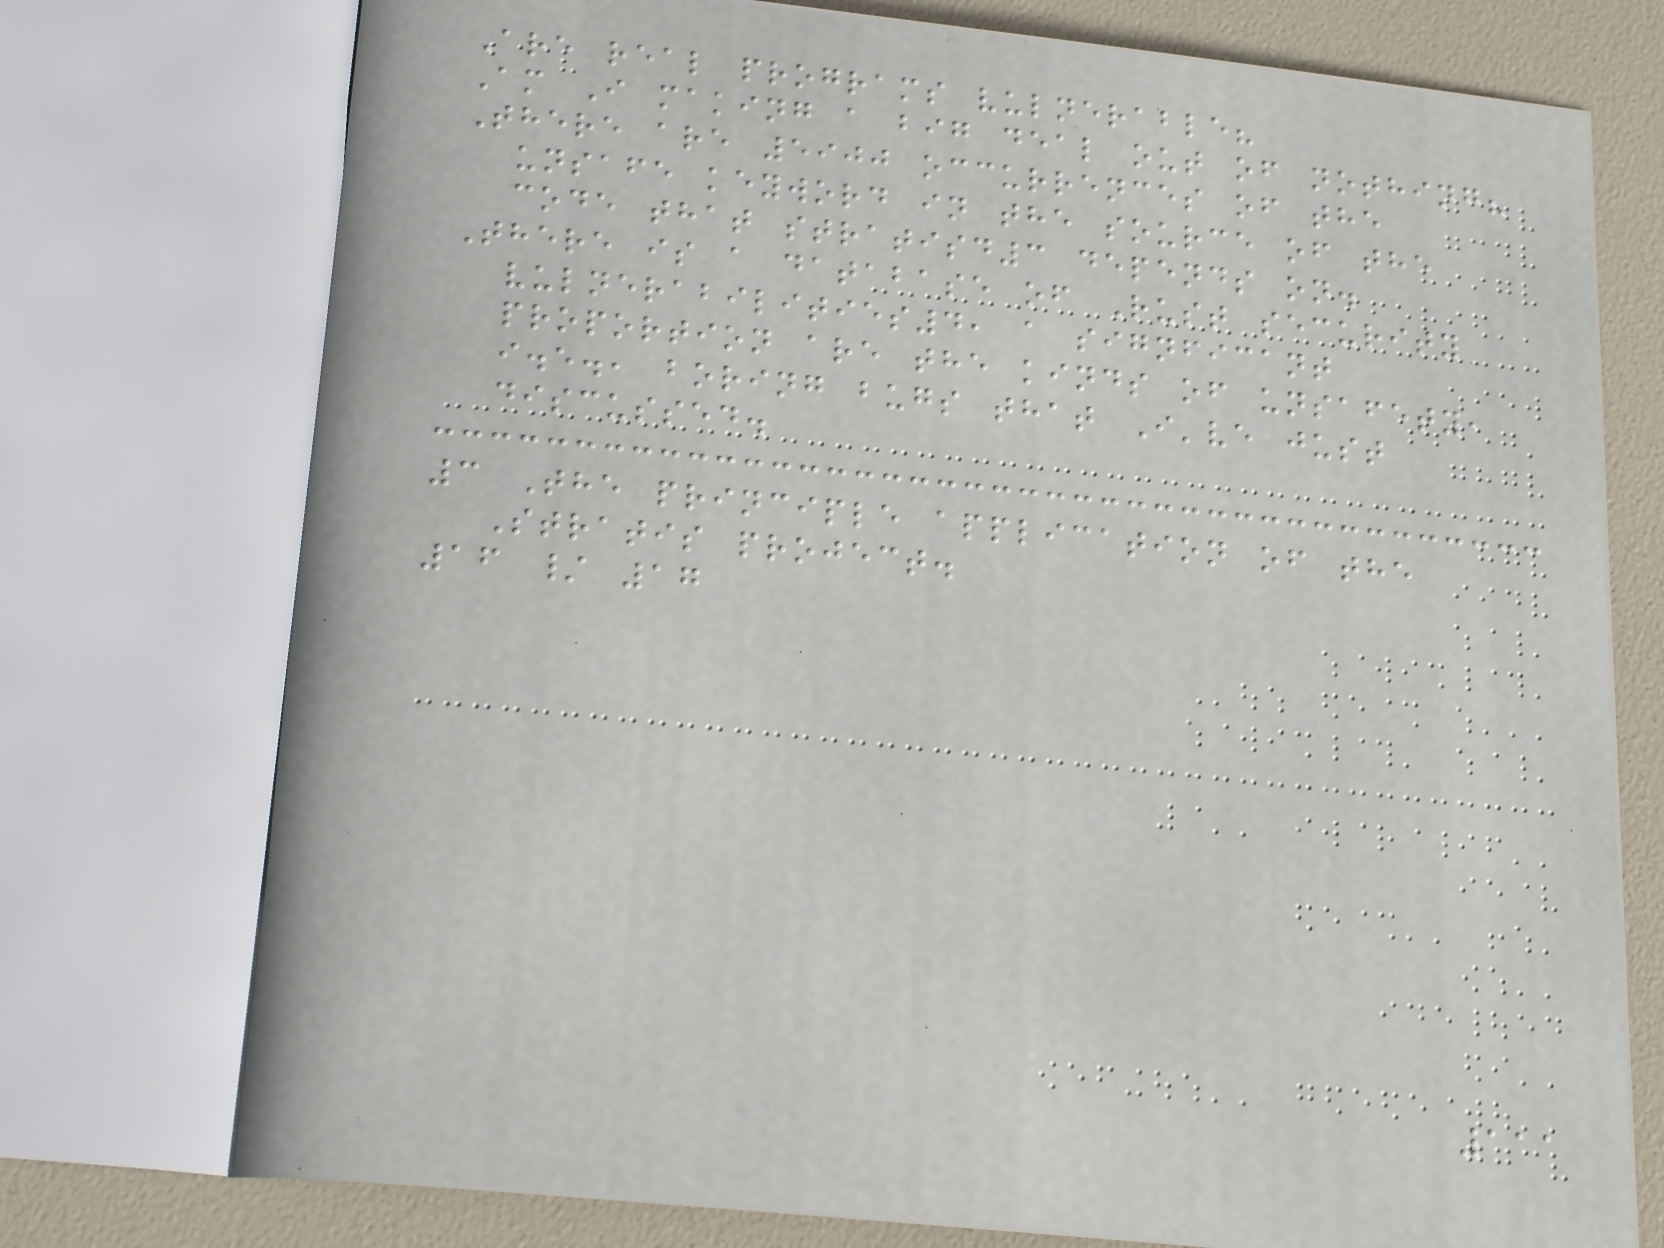Are real programs vulnerable?
Am I making a big deal out of nothing?
There are 5900 occurrences of the
unsafe keyword in the source of the
code that stratisd3 depends on.
There is a database of Rust security
vulnerabilities4, a signficant
proportion are the kinds of unsafety,
i.e., boring bugs that I've just
discussed.
3 The principle application of the
Stratis project.
16 / 17
111
